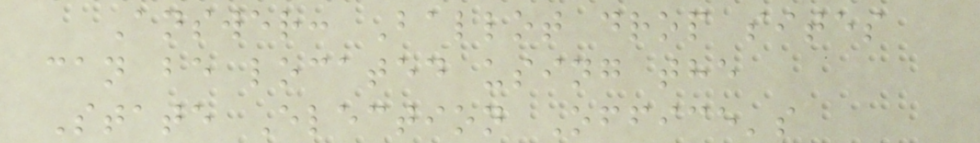Answer: Ballot drop sites
can be located using the
State Election Office's
